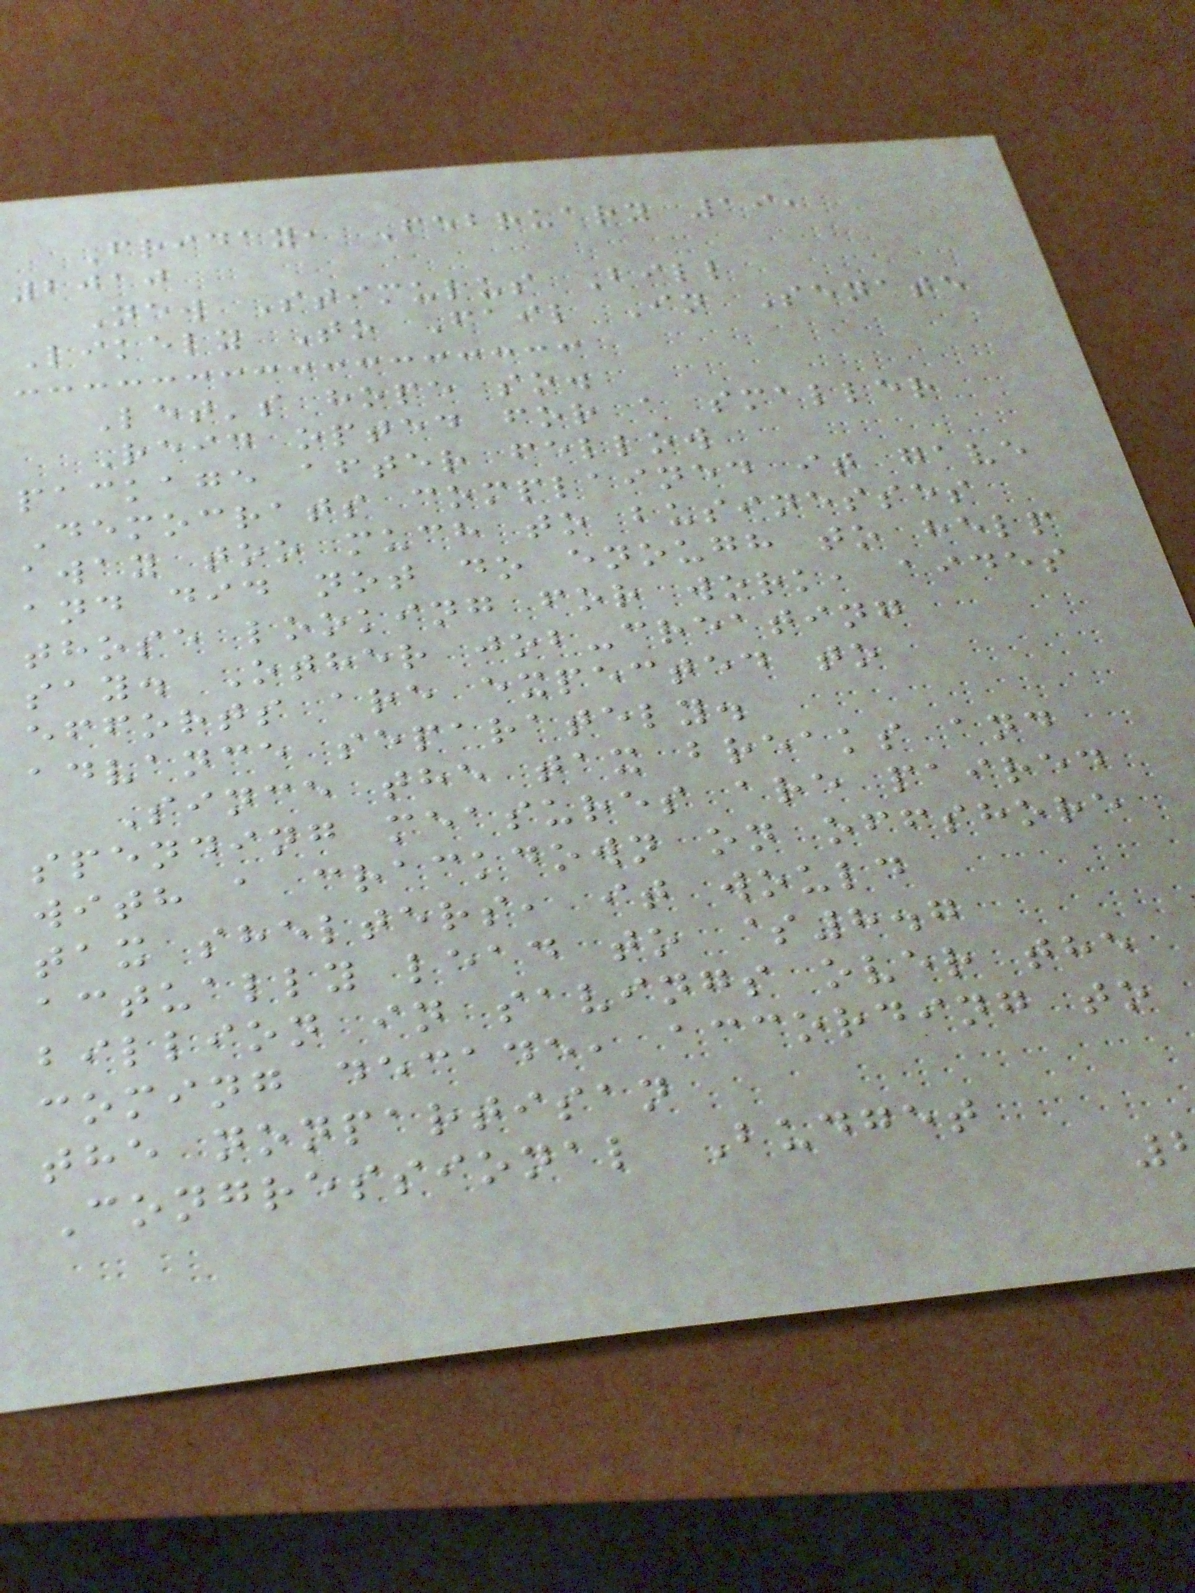Friday, February 19,
2010
New Stimulus Bill
Likely To Fail In Senate
Let's hope so.
Reid opted for a smaller
package after fellow
Democrats complained it gave
away too much to businesses
and did not do enough to help
those looking for work, aides
say. Other job-creating
efforts are expected to
advance separately.
Since the tax breaks and
spending measures are paired
with a crackdown on offshore
tax shelters, it would
actually lead to $8.7
billion in savings over the
coming decade, according to
the nonpartisan
Congressional Budget
